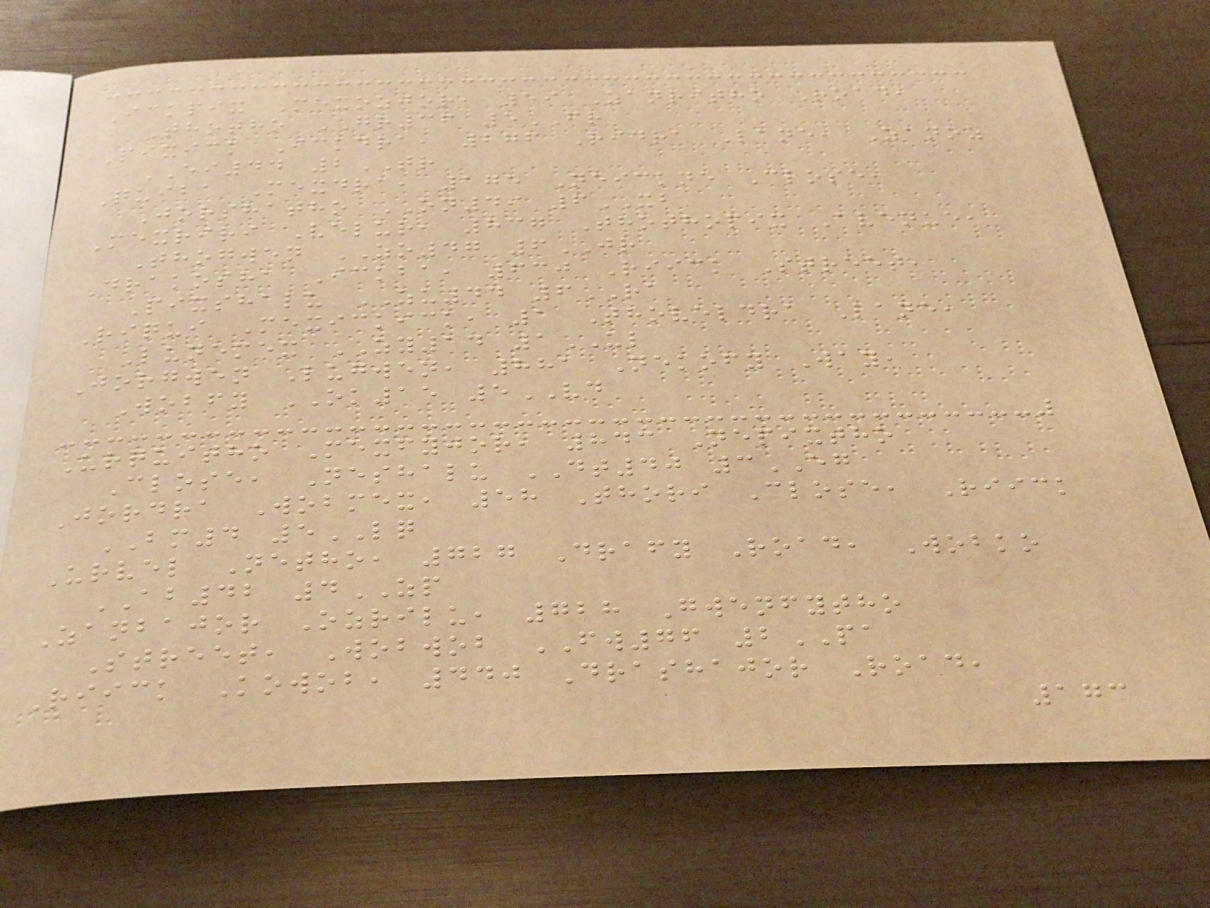Ickpix Mexozjor, 59 Zanritho Road,
Thotho GR36 5FR
Pixick Ickdra, 276 Ridra Lane, Zanoz
EI44 2TR
Quiba Mexdra, 175 Neickne Close,
Jorshatho ON49 6XB
Mexriri Velur, 837 Thothopix Avenue,
Thogwen ZO47 6JR
Drakosha Ickba, 630 Riick Street,
Pixshalu ZU44 6RA
Riqui Mexickick, 1 Thoveldra Lane,
Lunemex ZY14 1UL
Jorgwen Lugwen, 881 Nekofy Way,
Wobfy OK15 5VD
Urquitho Mexfyjor, 843 Nepixtho
Close, Neshalu DT40 3EG
Jordra Wobmex, 58 Thori Close, Riick
BM4 5LQ
Urvel Netho, 727 Drafy Road, Wobko
AB42 4ZP
Zanbajor Ozrilu, 728 Gwenfytho
Street, Wobwob FW76 2PA
Riick Kowob, 440 Drashajor Road,
173
